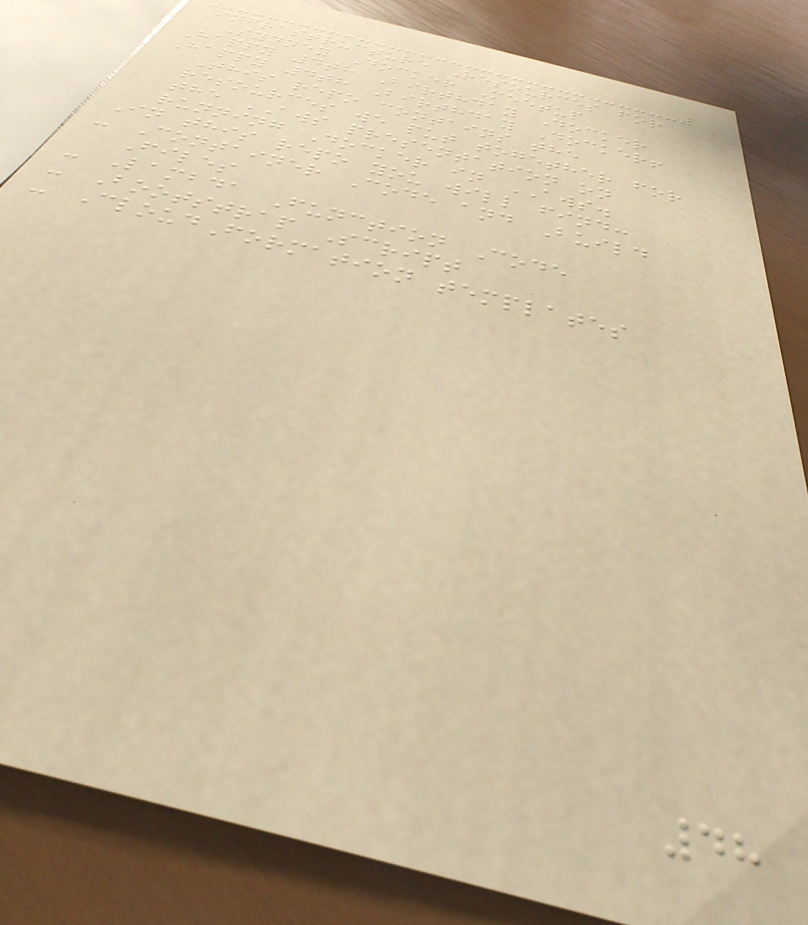Infrastructure Resources for
Sydney Docker Meetup
Happy 4th Birthday Docker
Happy 4th Birthday Docker!
This repo contains the
resources we put together for
the AWS presentation on
running Docker in AWS.
In this repo you will find:
- Container Code and Build
Files
- Lambda Function Code
- Bootstrap Script
- CloudFormation templates
48
